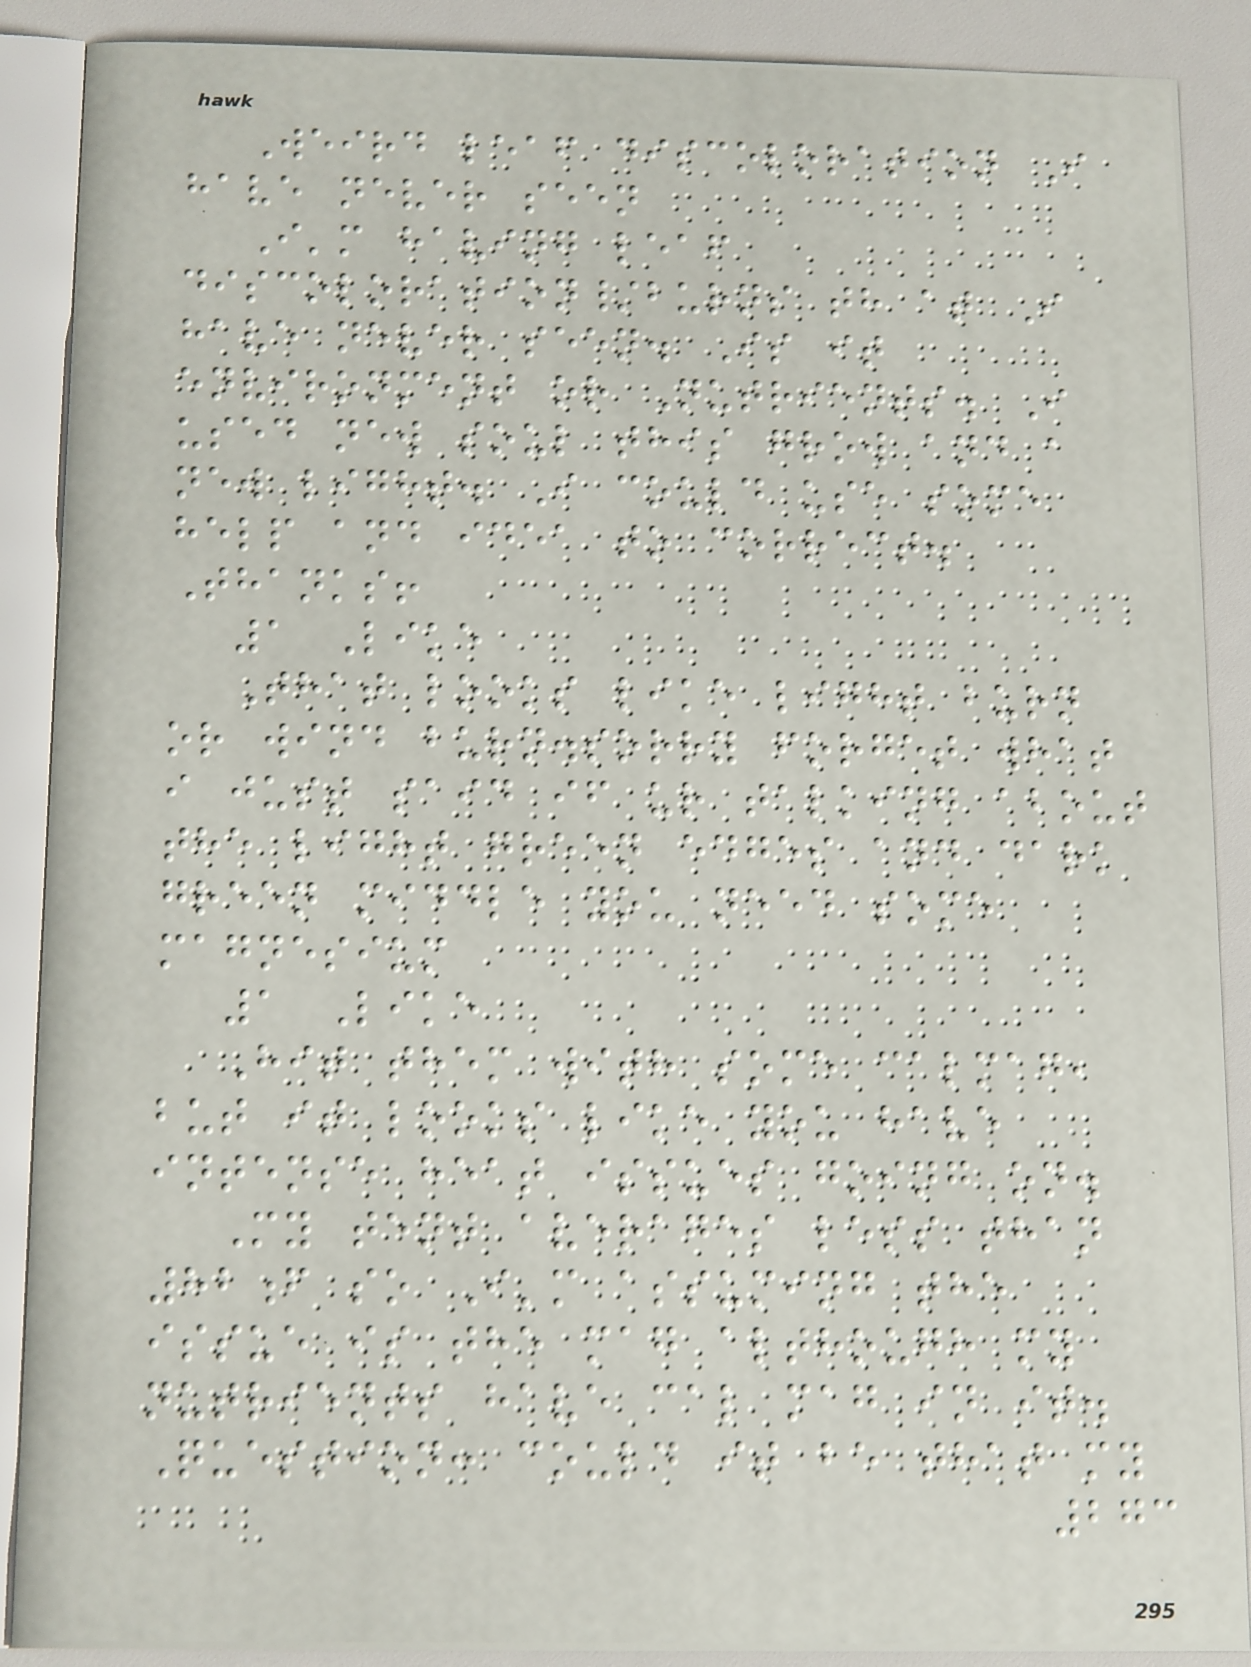Weird leaf discoloration I
have never seen
I'm having leaf
discoloration/burns th at I
have never seen. Is it
environment or Nutrients. I
used new soul this grow and a
new light. I could use some
help and idea to correct.
Thanks!
1 Like
That looks like light burn
or wind burn.sorry forget what
i just said if ur talking about
the light green edges and dark
green middle you need some
magnesium
1 Like
Hit them with some calmag,
but it looks like you have
intense heat issues going on.
My tent averages less than
82f so I'm assuming the
issue is the mag although my
nutrients have cal mag in it.
Question: could it be that my
273
